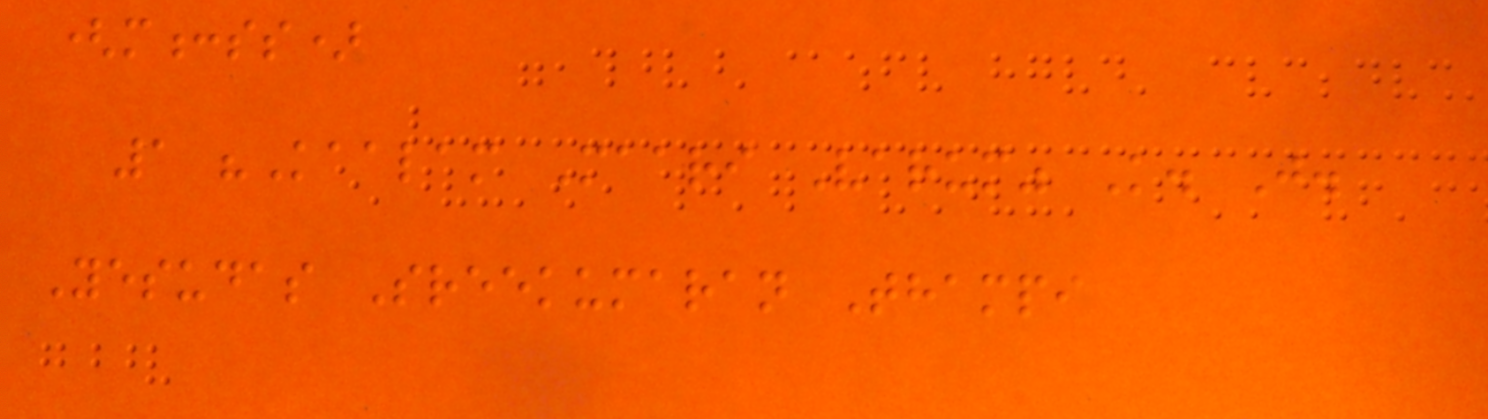(m:ss)
1 "Kaalam Maari Varum" K. J.
Yesudas Sreekumaran Thampi
